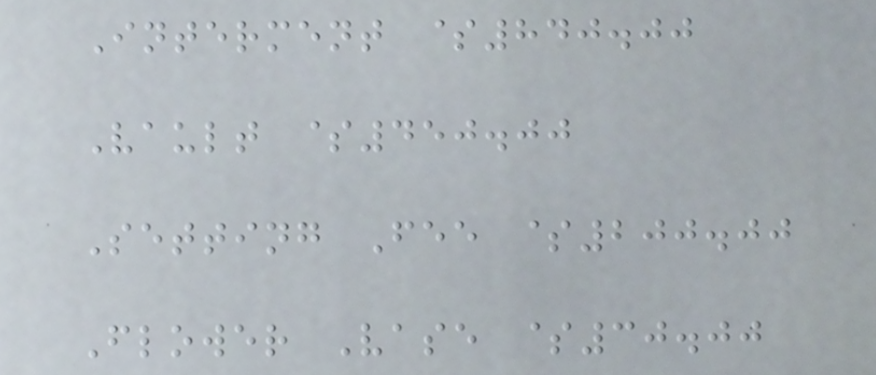Interment $840.00
Vault $450.00
Setting Fee $200.00
Flower Vase $30.00
